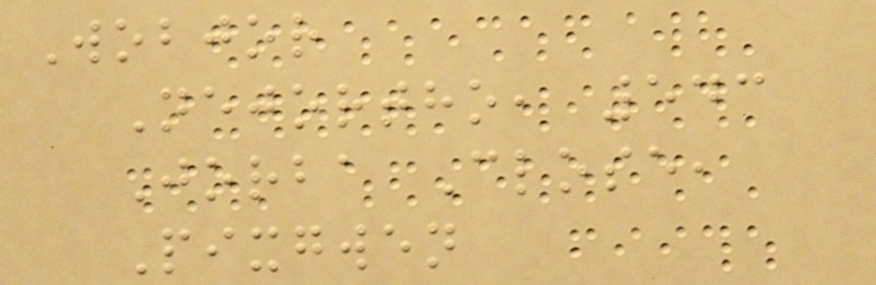Wobjor
Nejortho, 543
Jorba Close,
Pixgwen
